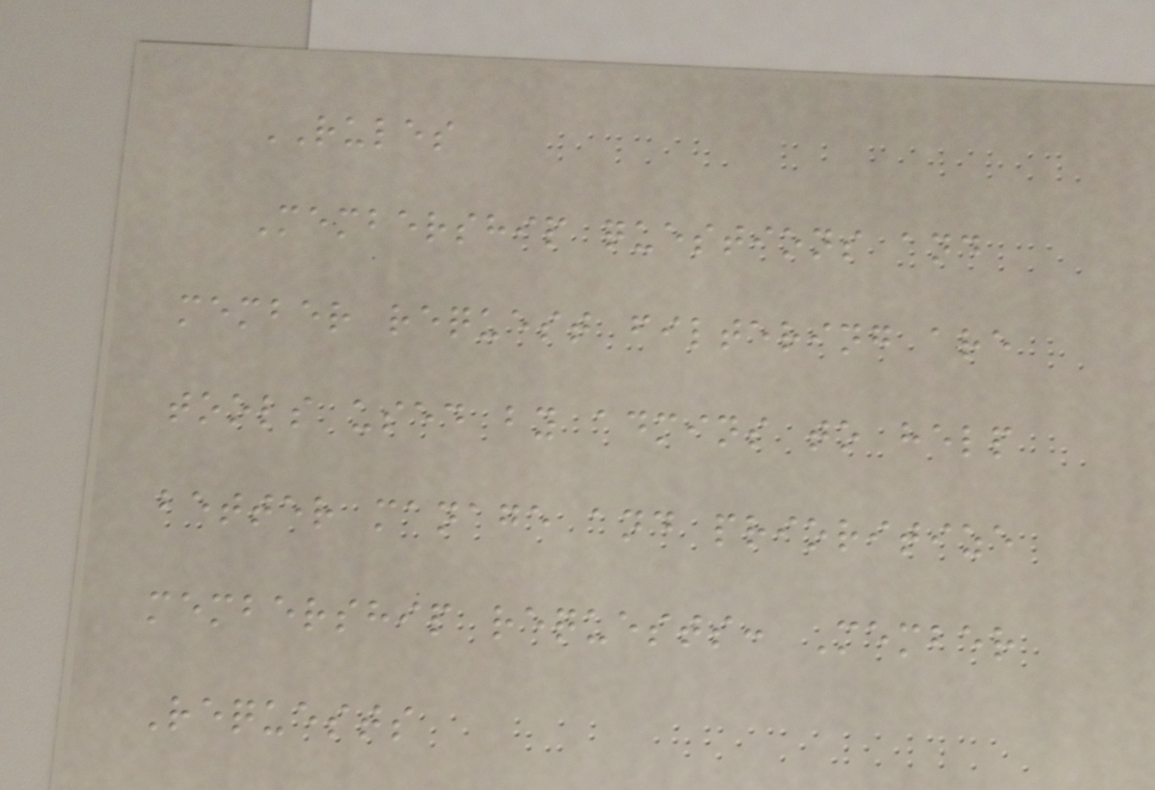RULES
Membership questions and
member request filtering are
tools used by admins to help
better manage and prioritize
membership requests: Member
Requests
